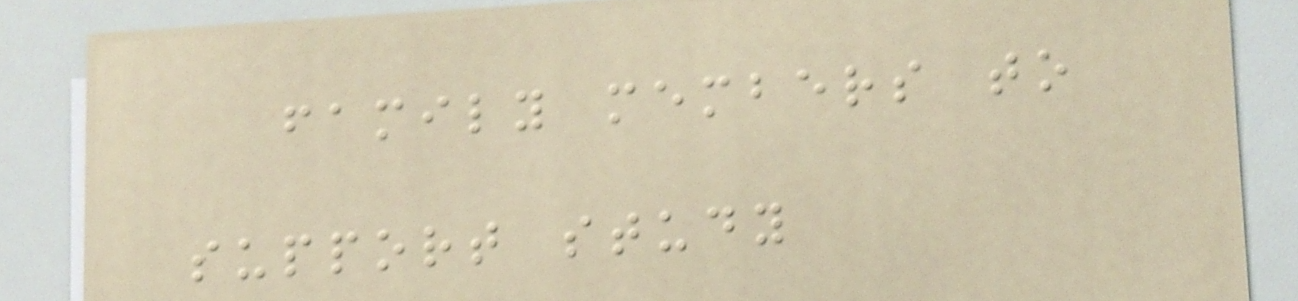family members to
support study
